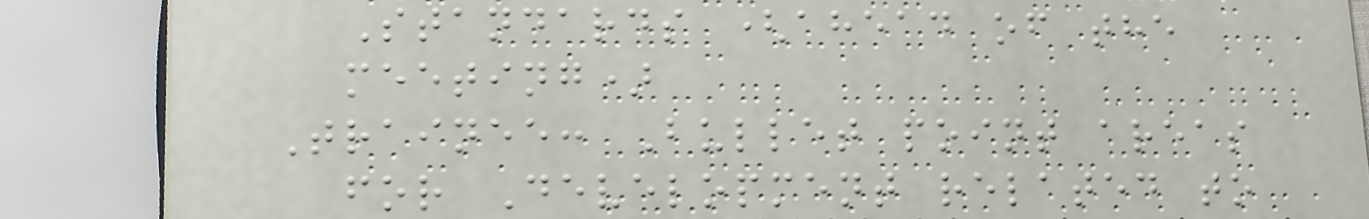Standards (ahead of the
meeting)
Trainee: Bullet point areas
for Development related to
